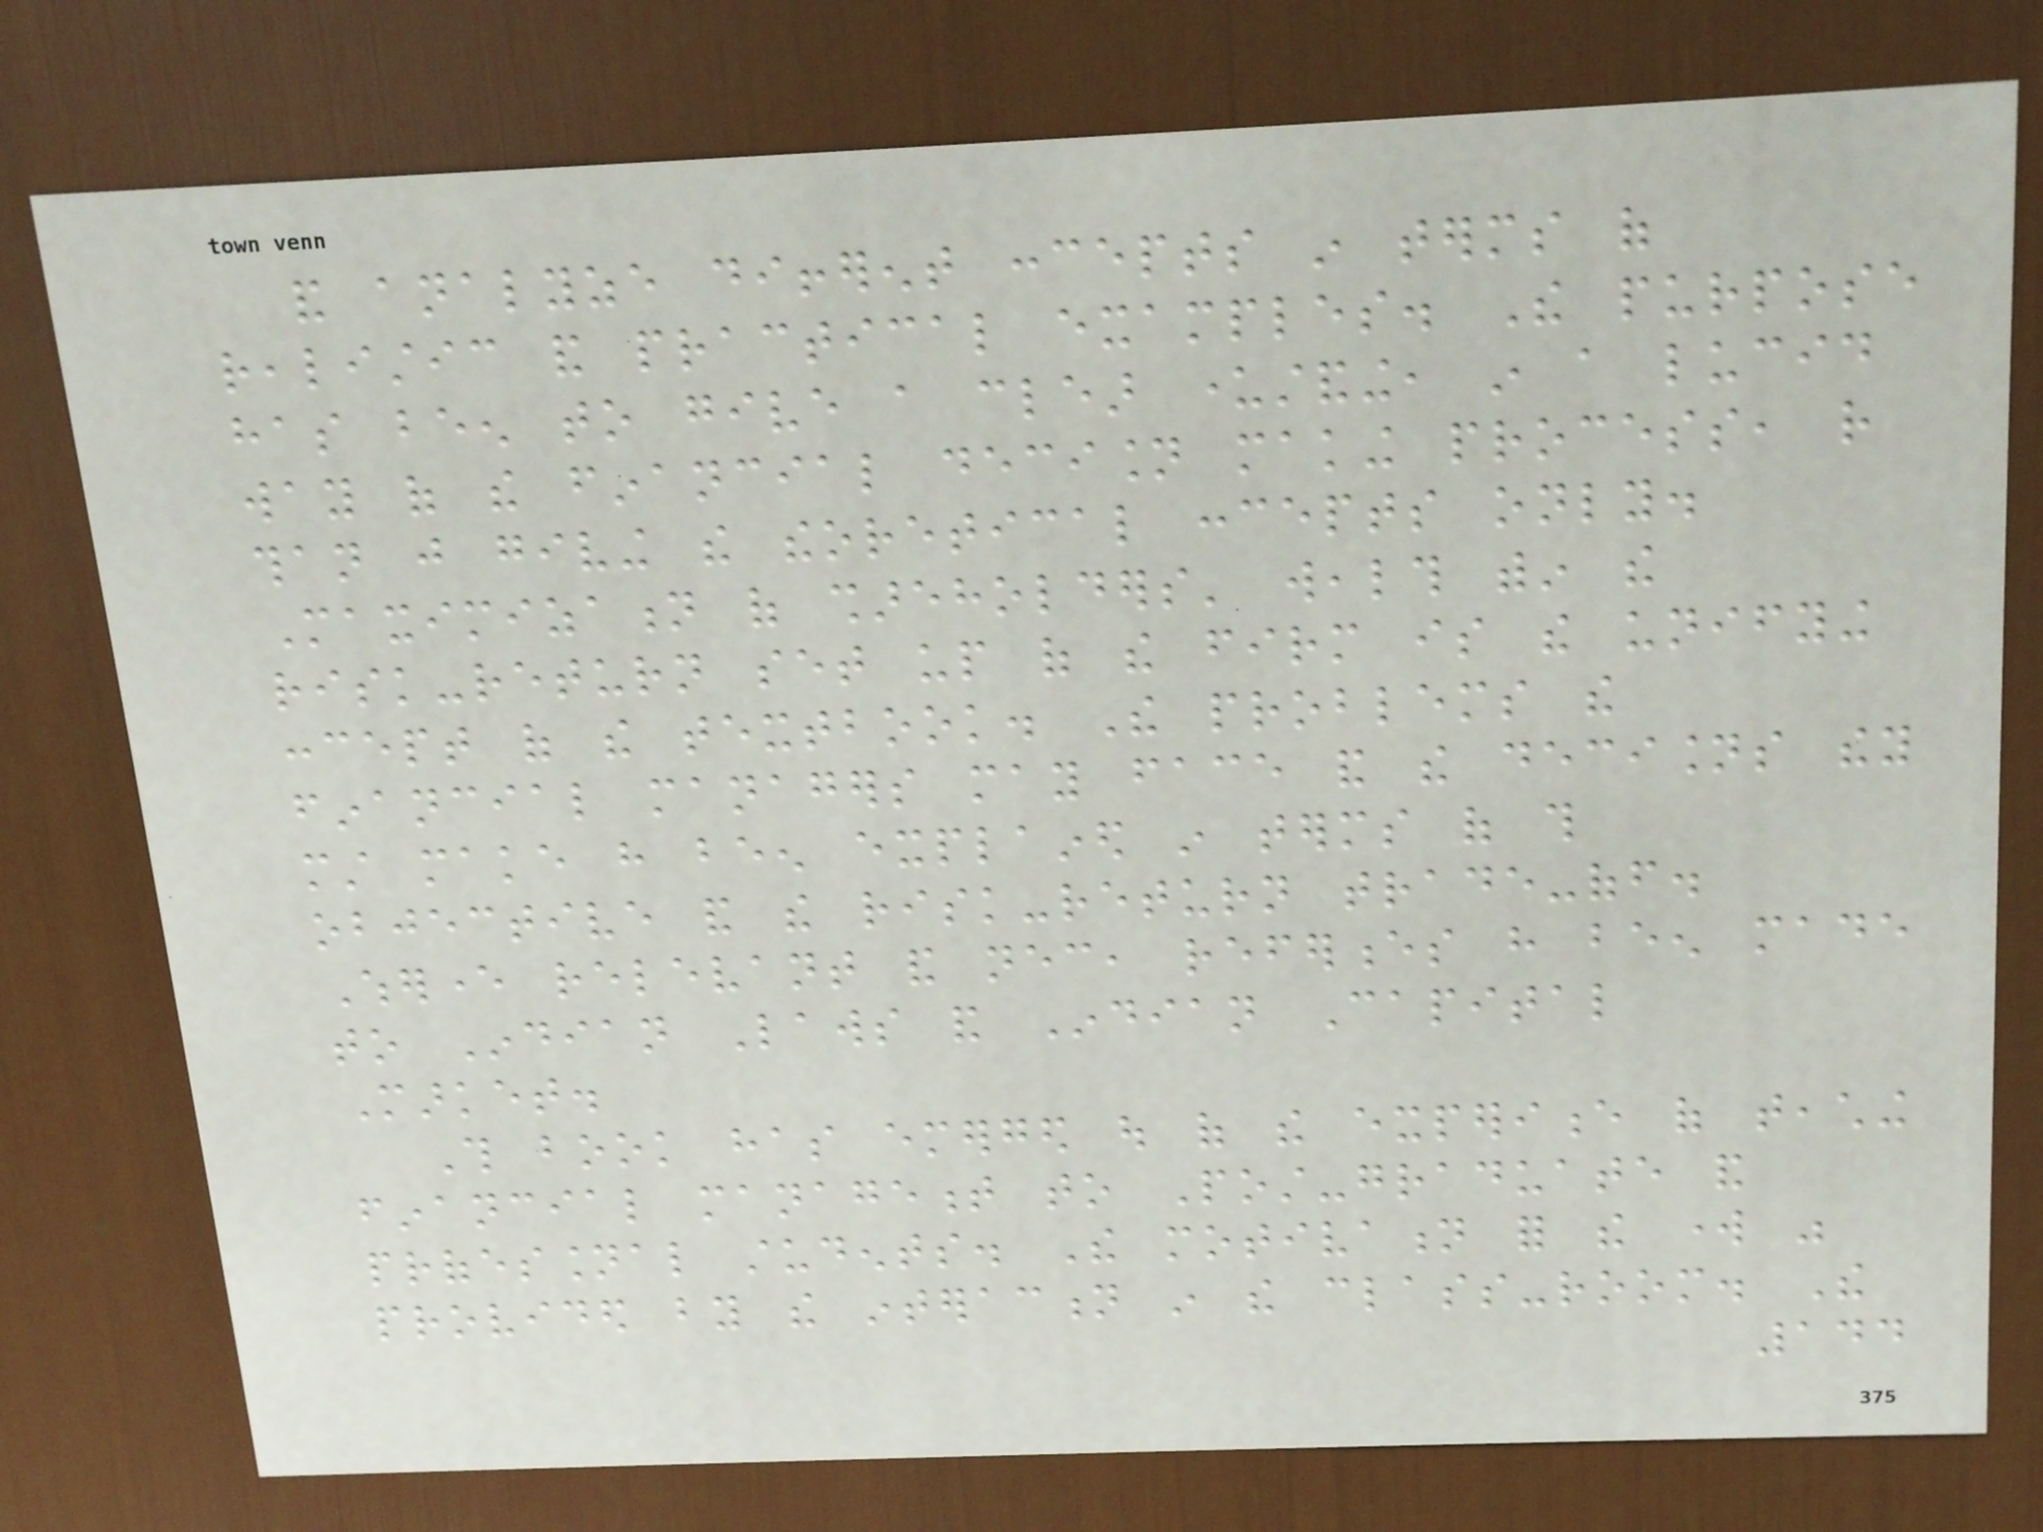and analyze different concepts in terms of
realistic and practical examples. The purpose
has been to give a clear understanding, in a lucid
way of the financial decision making process, rather
than just giving the theoretical concepts only.
Maximization of shareholders' wealth within the
risk-return set up of the firm is the unifying
concept of the textbook. The problems the
financial managers may face and the decisions they
must make have been explained in terms of this
objective and the risk-return trade-off.
Wherever relevant and necessary, references have been made
to Indian Laws and Indian Capital
Market.
This book has emerged out of the experience of teaching
financial management to Post-graduate and
professional students. The motivation for the work was
provided by the interaction in the class-room. The
144
